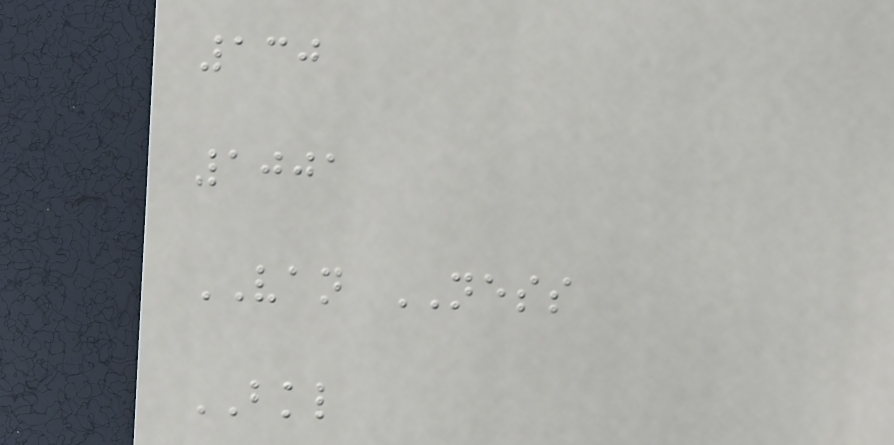130
1001
VAN NESS
BKL
